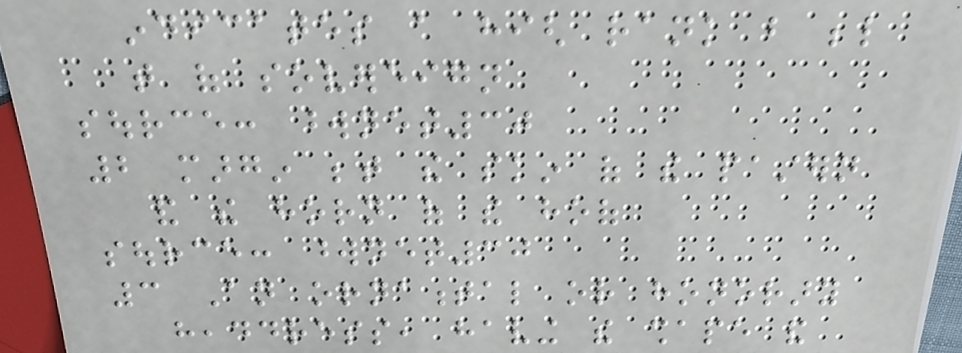indicates a high rank but below
that of sovereign
source: wordnet30
2 margin between the skin of the pastern
and the horn of the hoof
source: wordnet30
3 An ornamental or honorary
headdress, having the shape and
